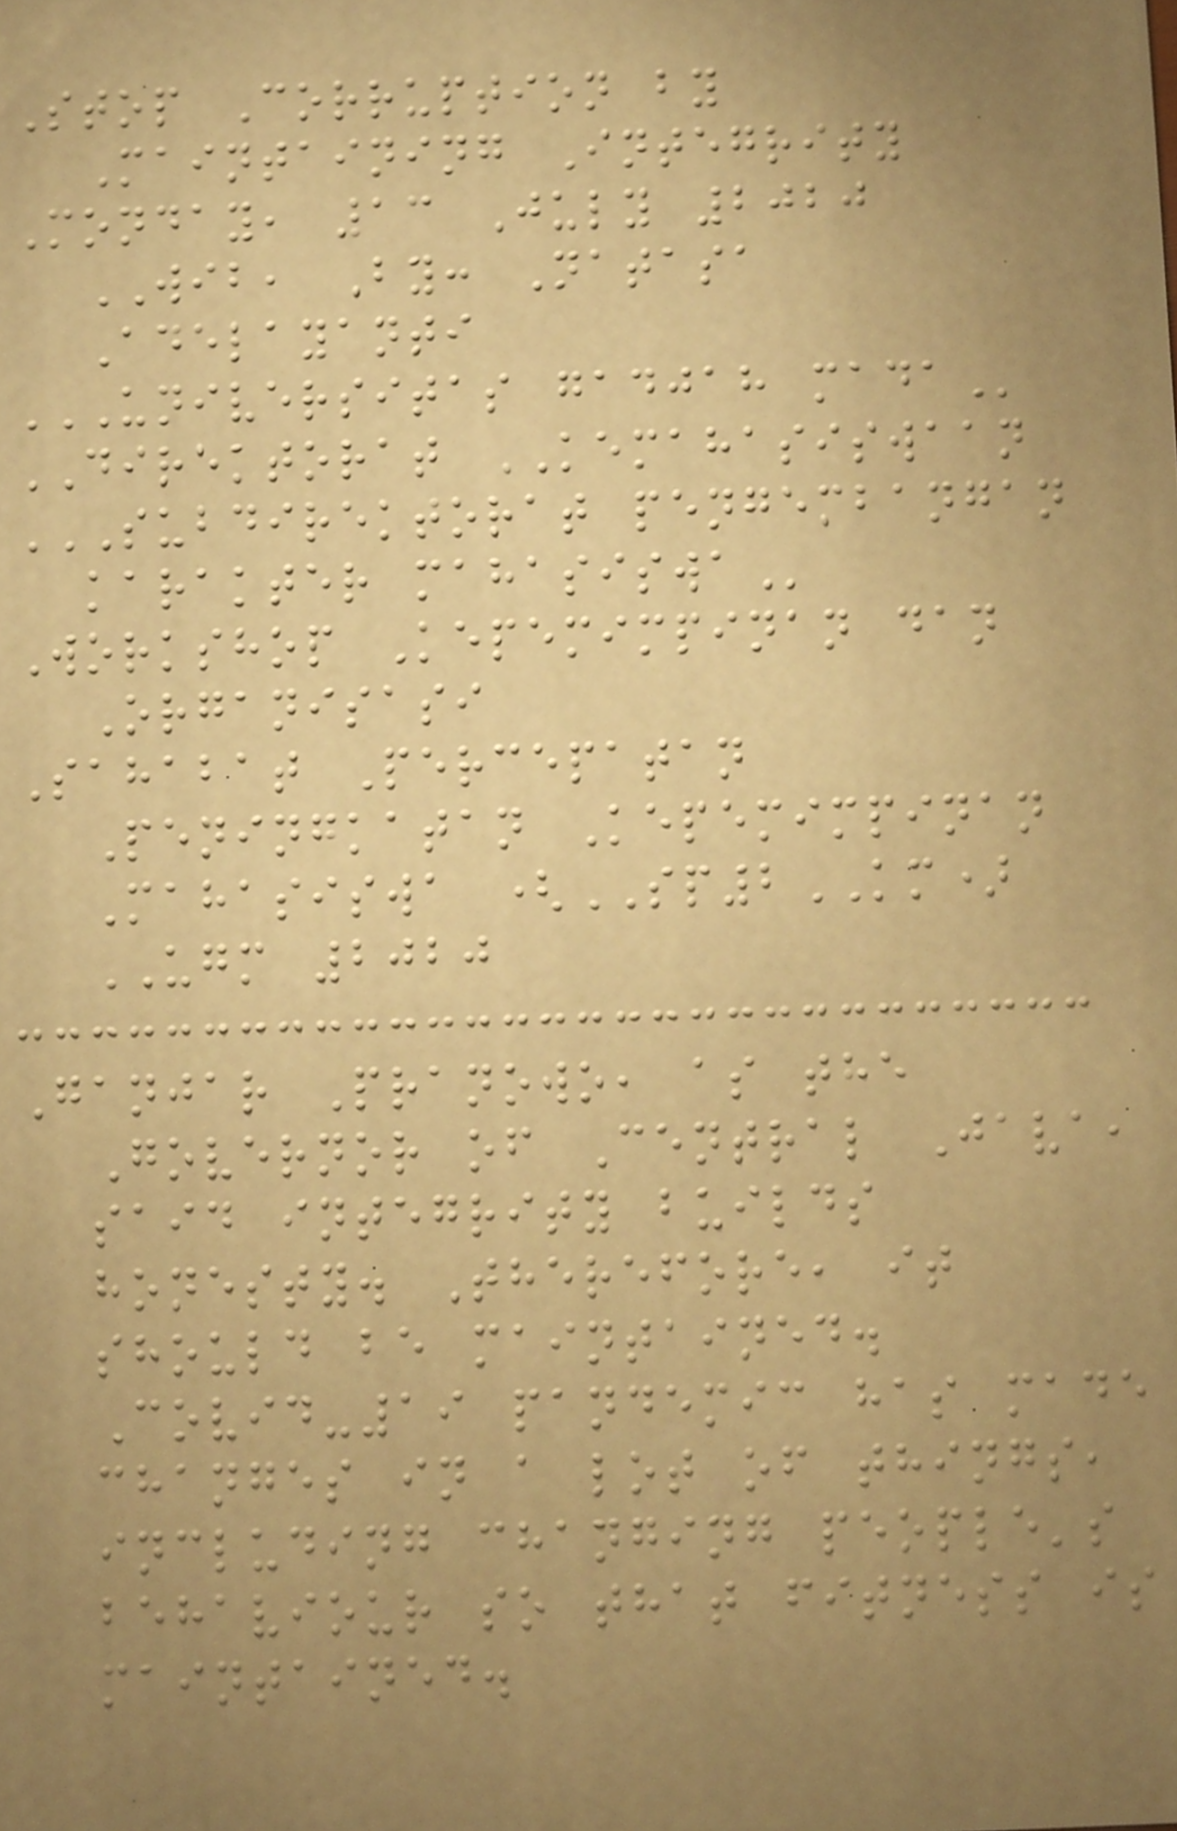Stop Corruption by
Maintaining Integrity
Monday, 13 July 2020
WIB, By: Natasa
Adelayanti
UNIVERSITAS GADJAH MADA
DIREKTORAT KEMAHASISWAAN
SUBDIREKTORAT PENGEMBANGAN
KARAKTER MAHASISWA
Workshop Kepemimpinan dan
Organisasi
Sahabat Percepatan
Peningkatan Kepemimpinan
Mahasiswa (SP2KM)
UGM 2020
Ganjar Pranowo, as the
Governor of Central Java,
said integrity builds
honesty. Therefore, it
should be maintained.
Covid-19 pandemic has made
changes in a lot of things,
including changing people's
behaviour so that fitness is
maintained.
